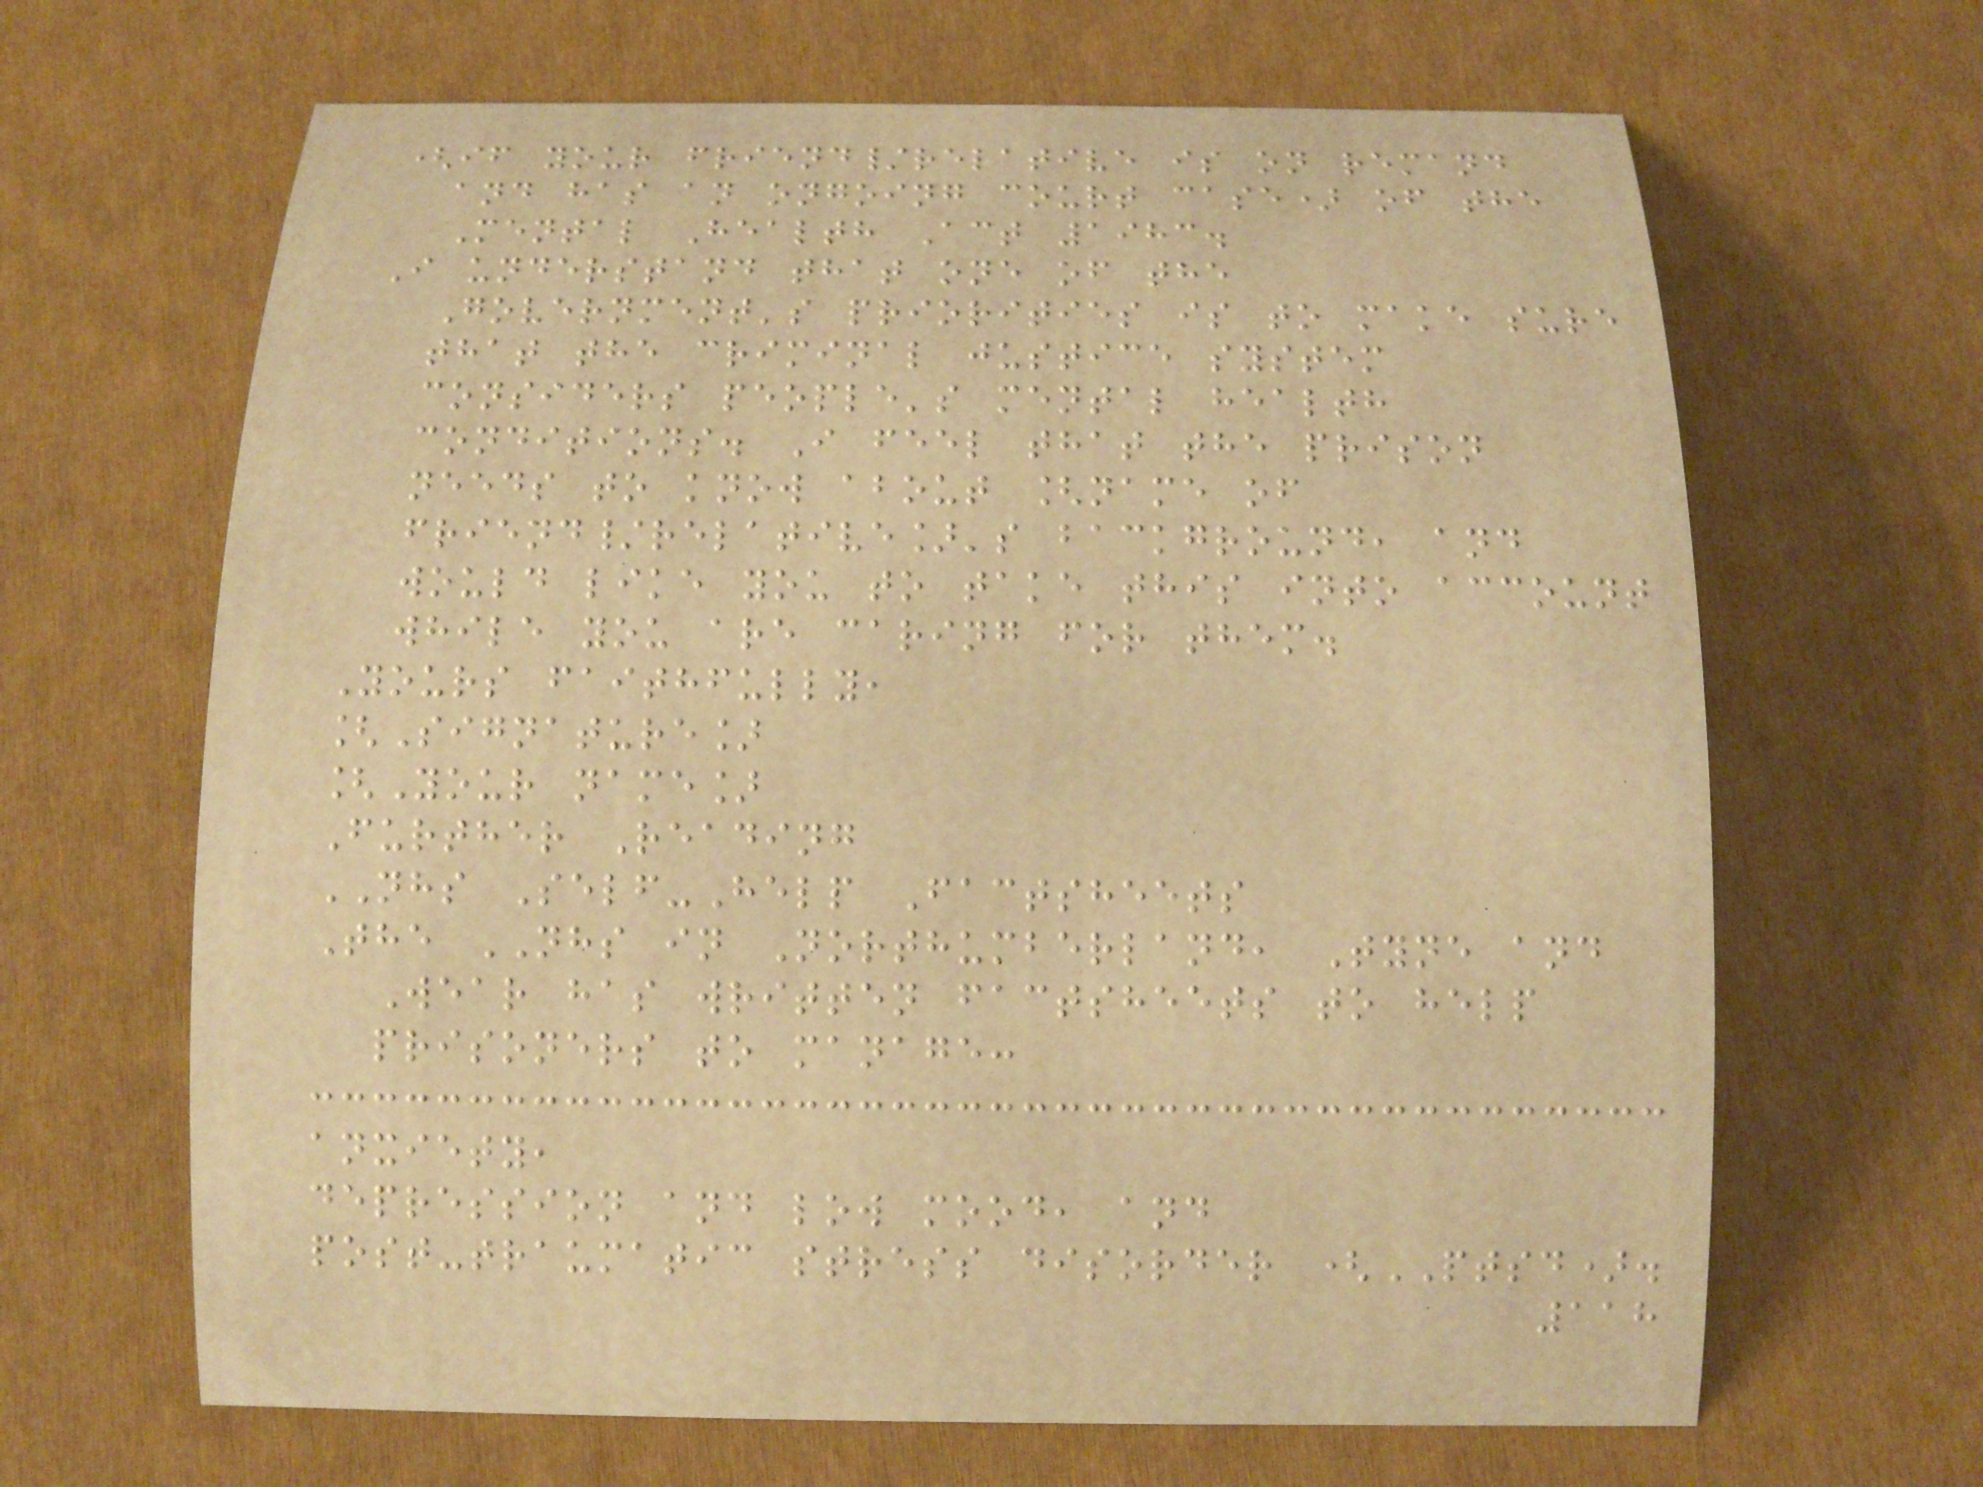(if your friend/relative is on remand
and has an ongoing court case) of the
Mental Health Act 1983.
I understand that one of the
Government's priorities is to make sure
that the criminal justice system
considers people's mental health
conditions. I feel that the prison
needs to know about [name of
friend/relative]'s background, and
would like you to take this into account
while you are caring for them.
Yours faithfully,
[Signature]
[Your name]
Further Reading
NHS Self-Help Factsheets
The NHS in Northumberland, Tyne and
Wear has written factsheets to help
prisoners to manage:
anxiety,
depression and low mood, and
post-traumatic stress disorder (PTSD).
118
